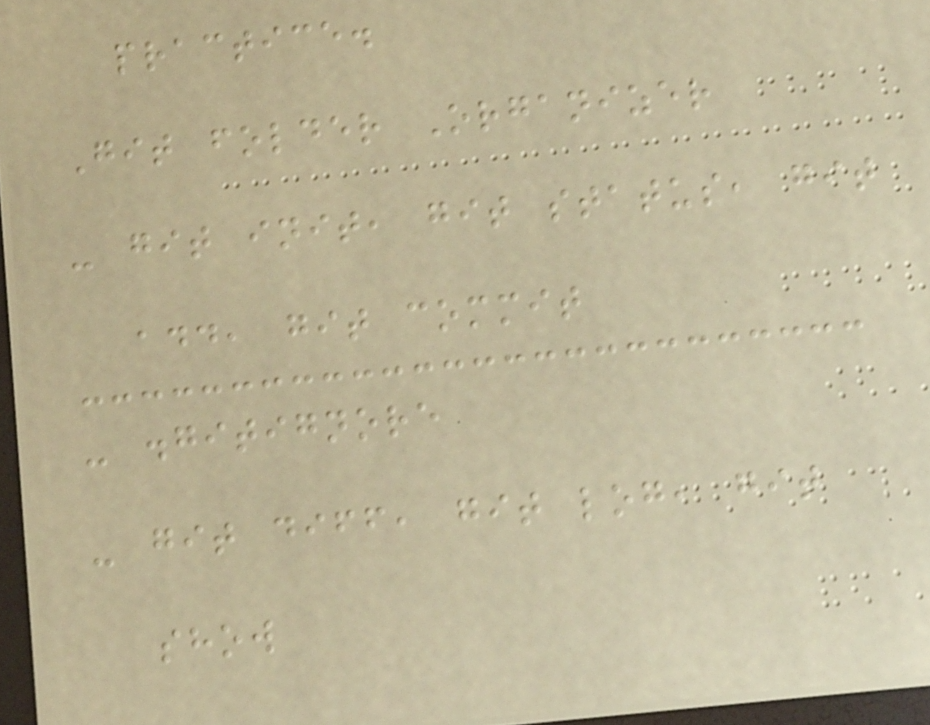practice.
Git folder Organizer
- git init, git status, git
add, git commit
- .gitignore
- git diff, git log, git
show
